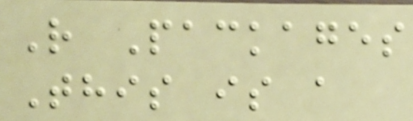R Packages
This is a
